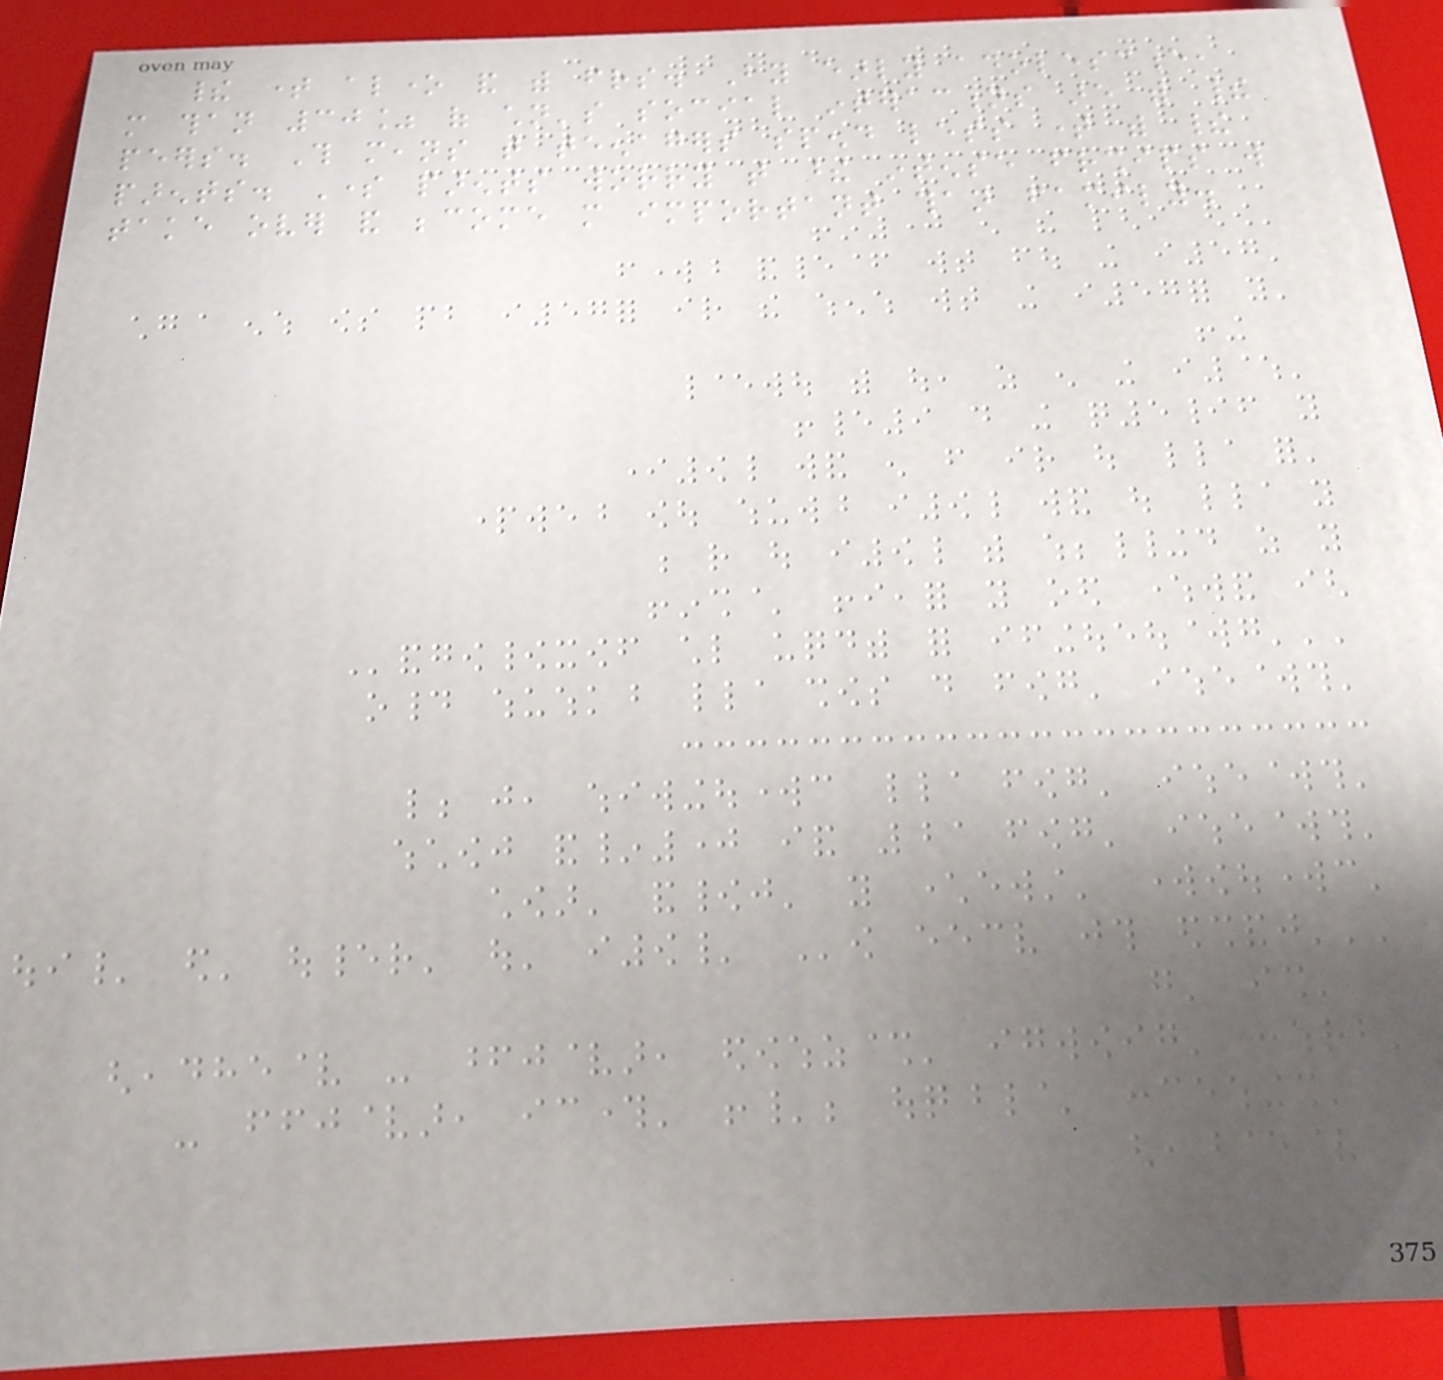their time alone and with friends. By early adolescence,
more than 30% of children's social interactions are with their
peers. This means that teenagers spend less time with their
parents. Some parents worry that these intense friendships will
take over and become more important than family.
